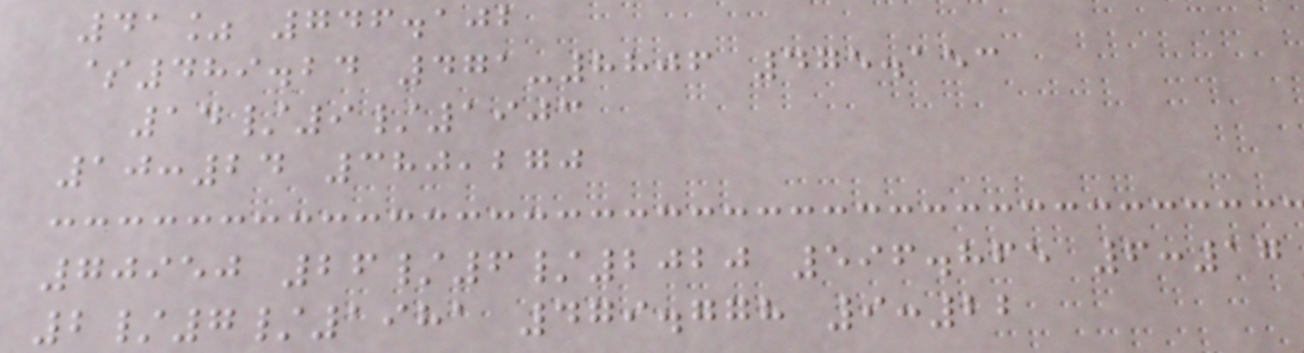41% 746.102
$489.24 471-8806 475.153
14/9/1903
10:24 380,270
70950 26/6/2020 596.865 6:17
2/7/1981 479.778 9:22
